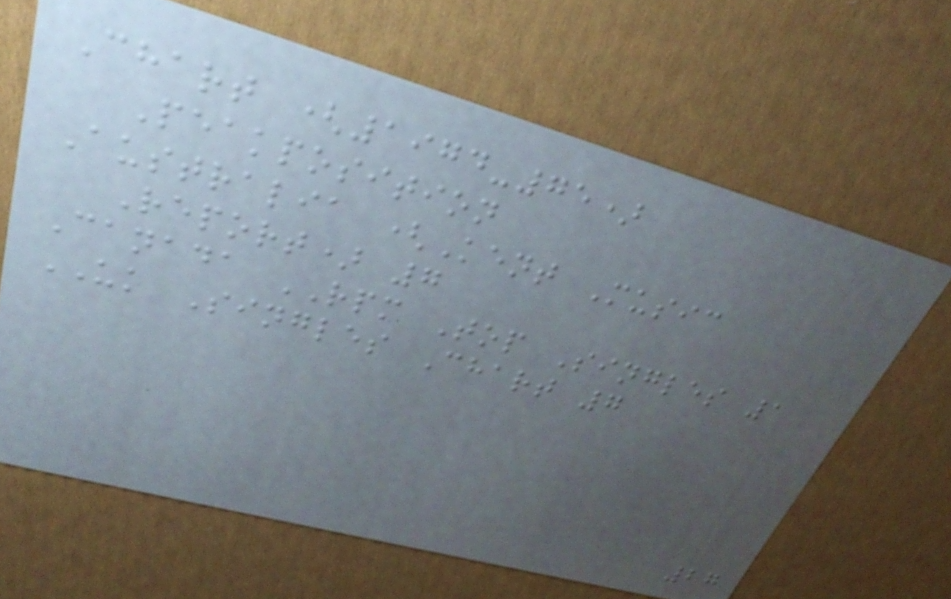Chart (1974-75)
Peakposition
Australia (Kent Music
Report) 7
Canada RPM Top Singles 1
UK Singles Chart 7
27
